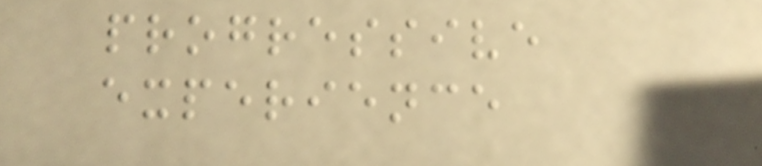progressive
experience
